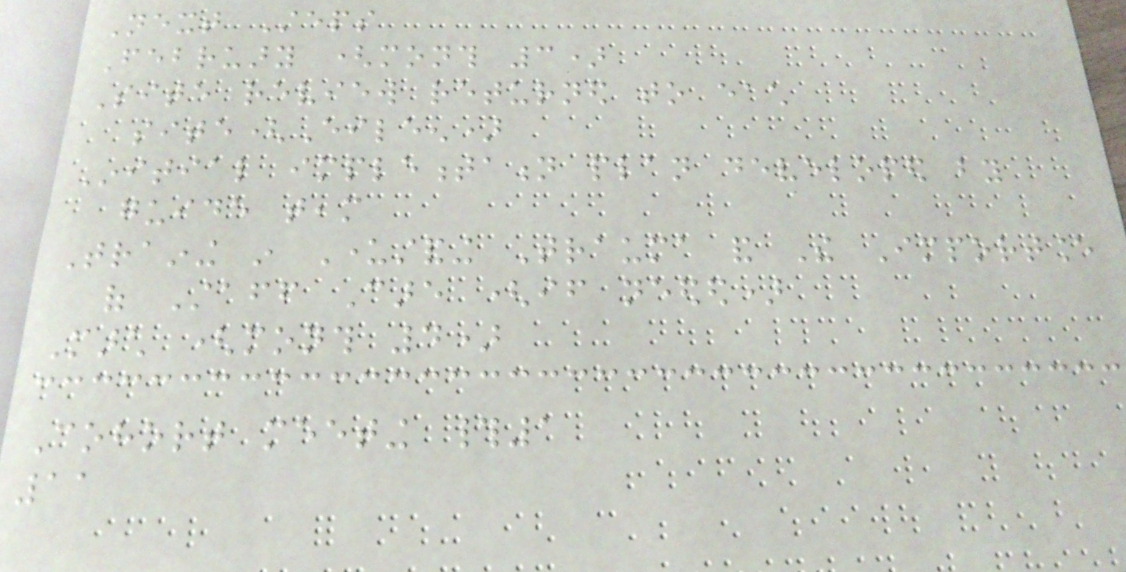Next Steps
February (month 3)
Site review returned to each
site(Eileen)
Initial implementation plan developed by
guide team
Training in Understanding Trauma and The Importance
of Staff Care (if needed)
March (month 4)
Cohort meeting #1
11
